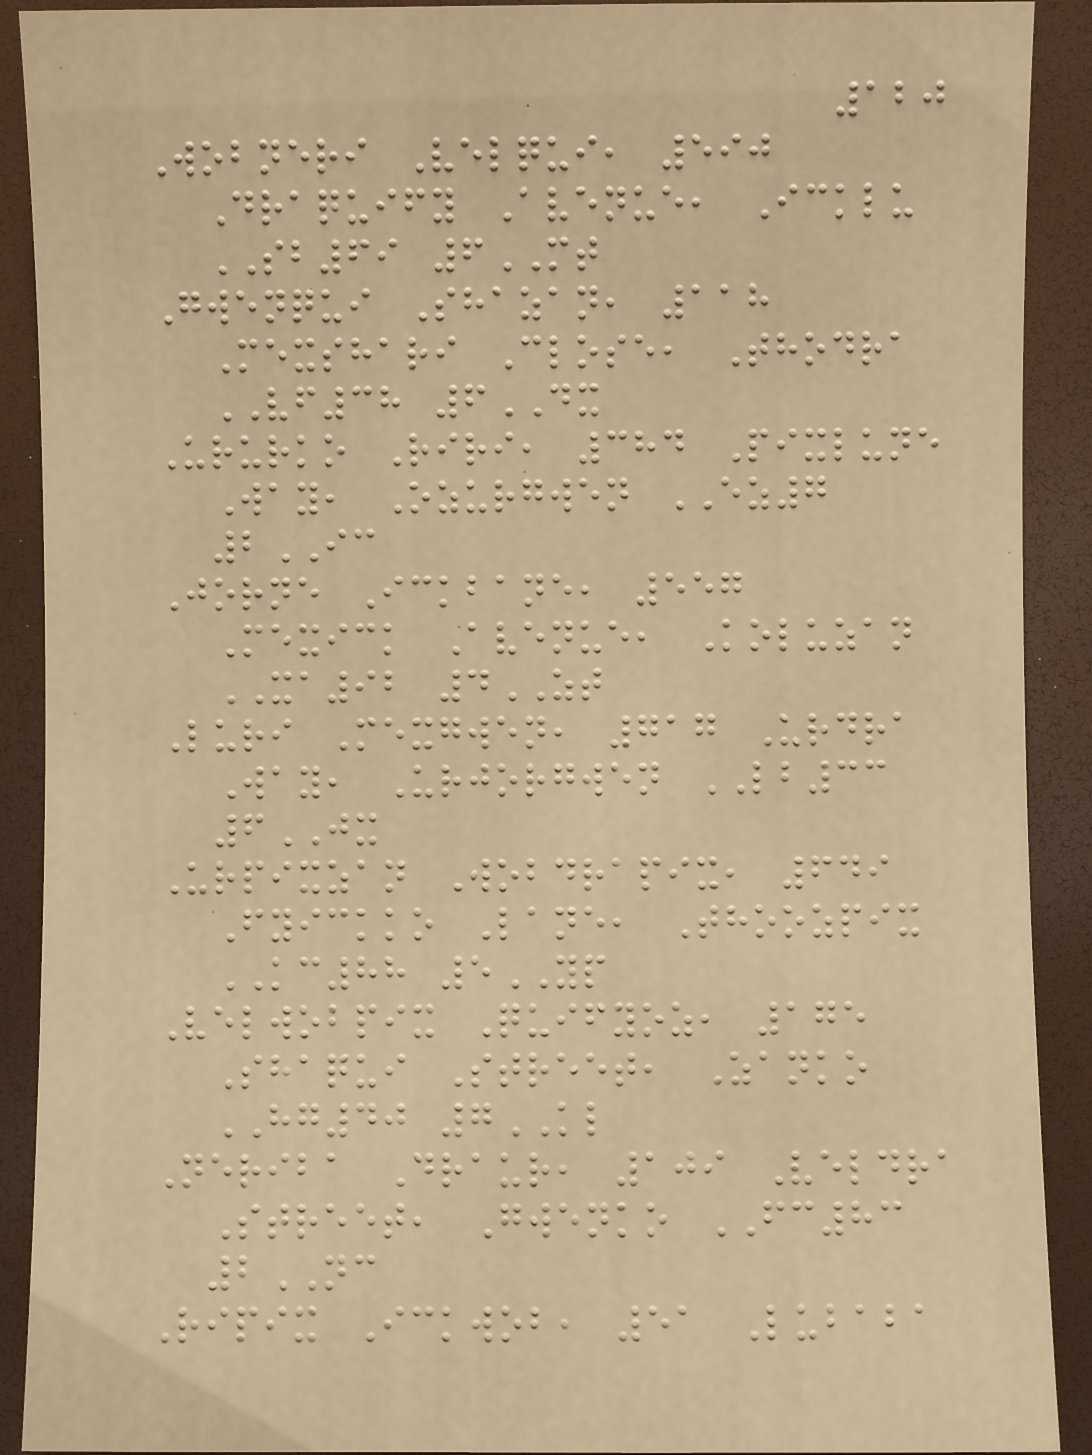120
Wobneri Velqui, 590
Draquify Avenue, Icklu
SB69 6MT
Gwenqui Shazan, 118
Mexshari Close, Thodra
VF38 6DX
Ururko Riri, 384 Pixlune
Way, Ozurgwen EZ7
2IC
Jorne Ickbane, 557
Mexick Avenue, Koluzan
XA92 4ZT
Luri Mexgwen, 717 Urdra
Way, Urjorgwen LB33
6JX
Urpixzan Wobdrapix, 649
Fyickko Lane, Thoozpix
KC88 5YP
Velwobpix Quifyoz, 175
Shaqui Street, Zanko
HG40 7KL
Neriba Draur, 109 Veldra
Street, Gwenko FC83
2NC
Ripix Ickwob, 51 Lubaba
